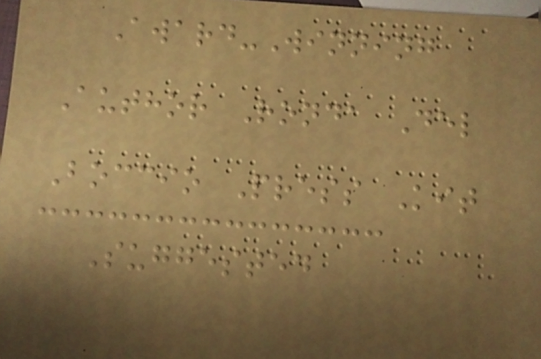Award-Winning
Author Ronda Del
Boccio Press Kit
Suggested
